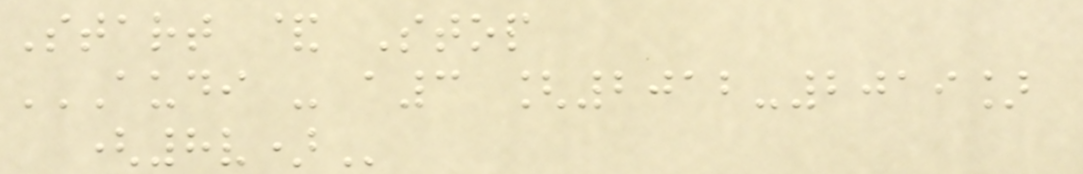Start & Stop
AUDI - A3 [2012-2019]
(8V)
